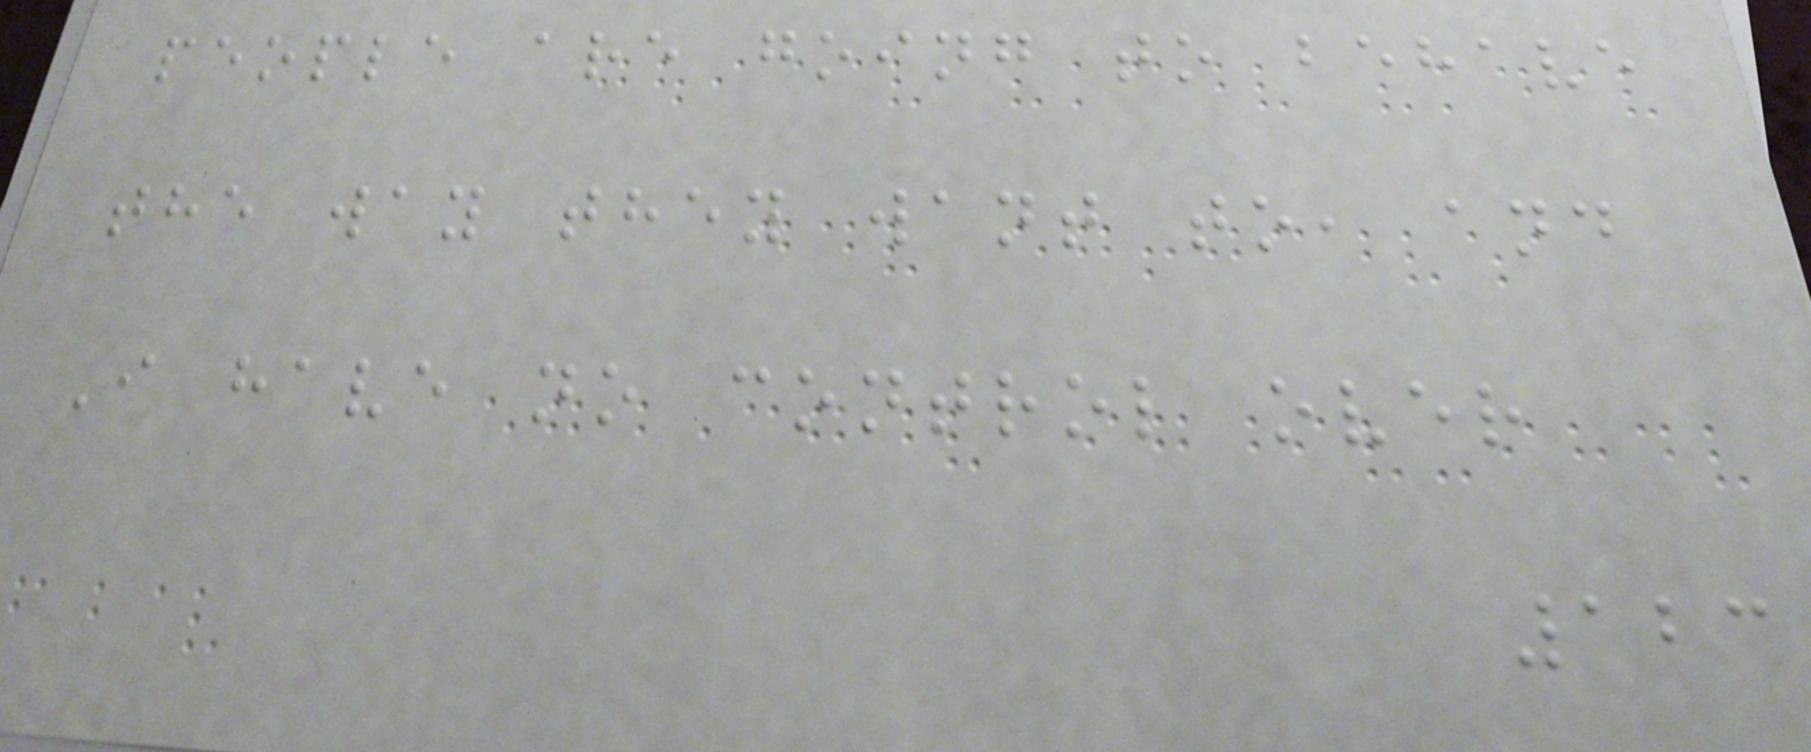people are going to behave
the way they want to, and
I have no control over
123
